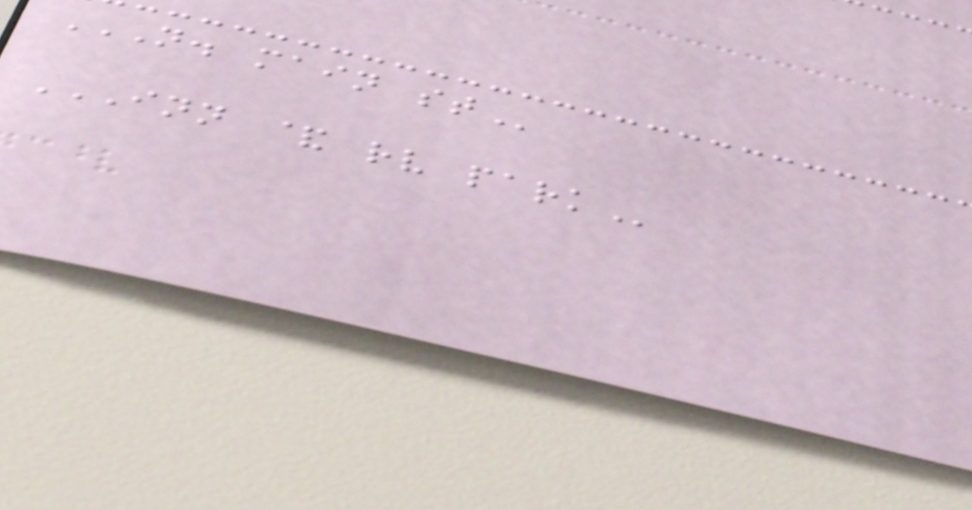N. MAIN ST
INN & RV PARK
